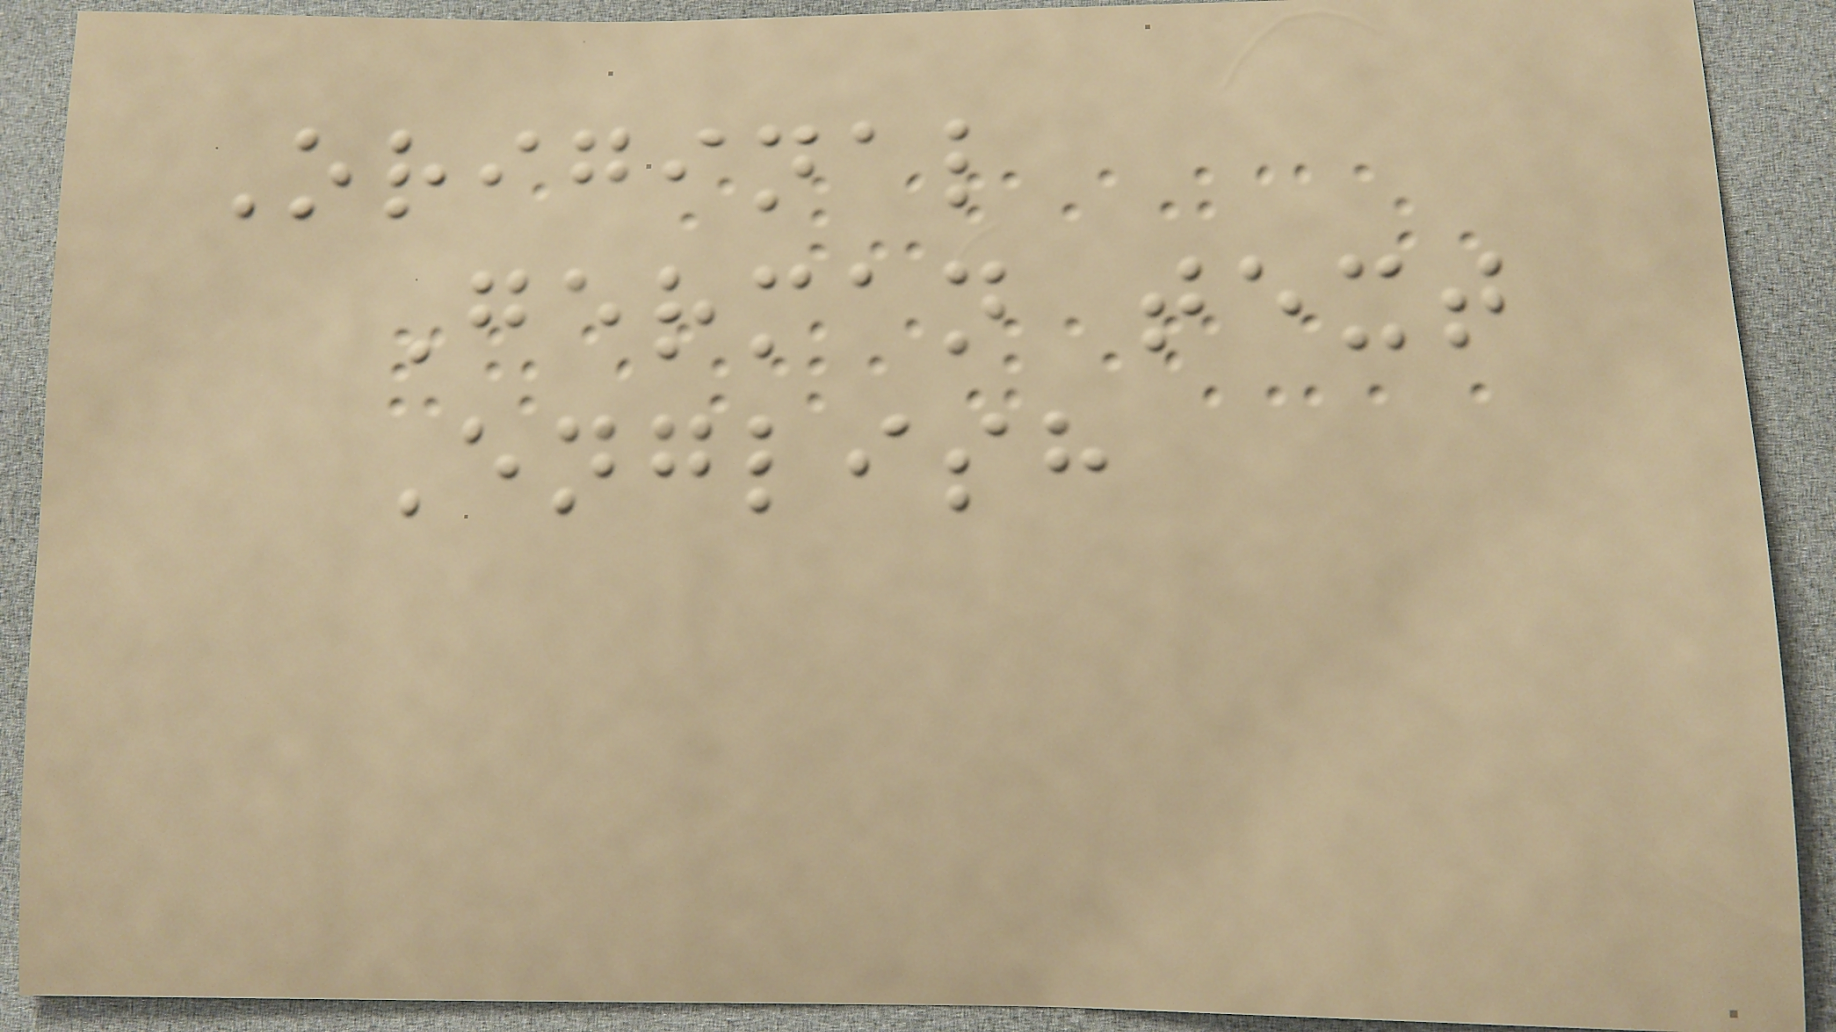Original
German text
English
